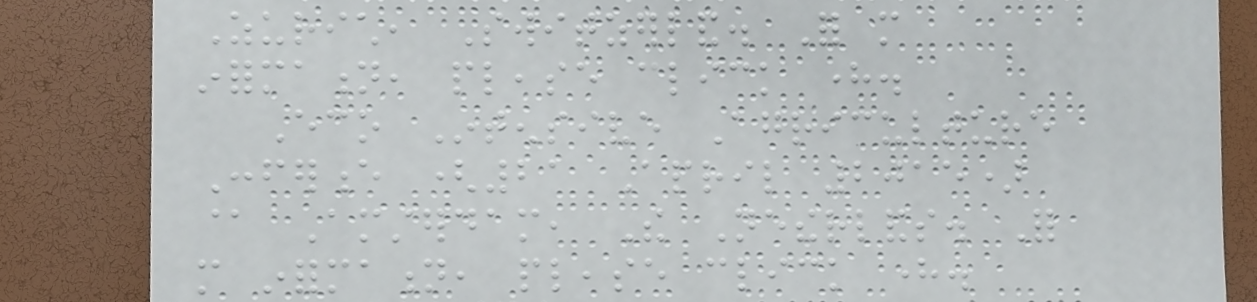Zurich, Switzerland. For more
information, please click here.
Eco Intensive Agriculture
Conference (21 April 2015)
@ Amsterdam, The Netherlands. For
more information, please click here.
